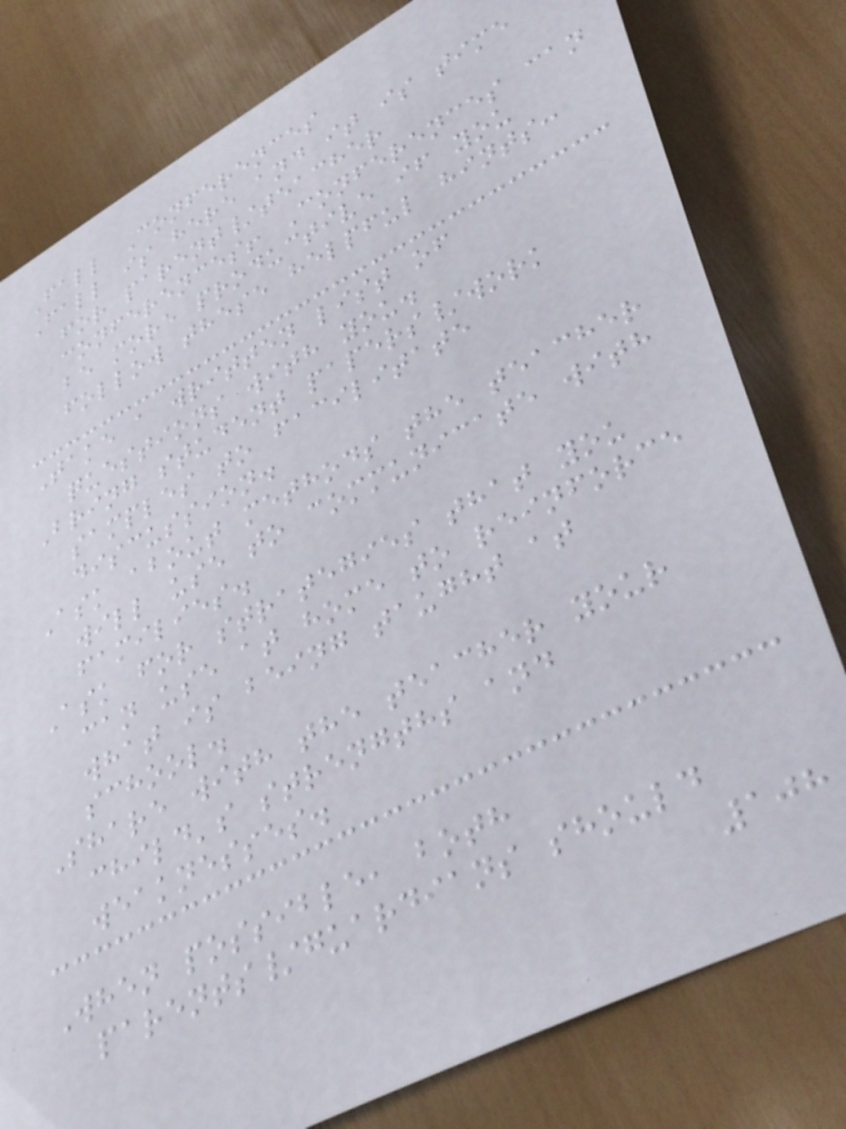Fall Conferences
Fall is here and it is time
for parent/teacher
conferences! Conferences can
be more productive if you
follow these helpful hints:
Take a written list of
questions with you.
Bring student papers/work
samples to facilitate
discussion.
Ask about methods the teacher
will use to communicate with
families.
Ask for strategies that you
can use at home to reinforce
what is being taught at
school.
Share with the teacher your
child's strengths and
weaknesses.
When possible, both
parents/guardians should
108
